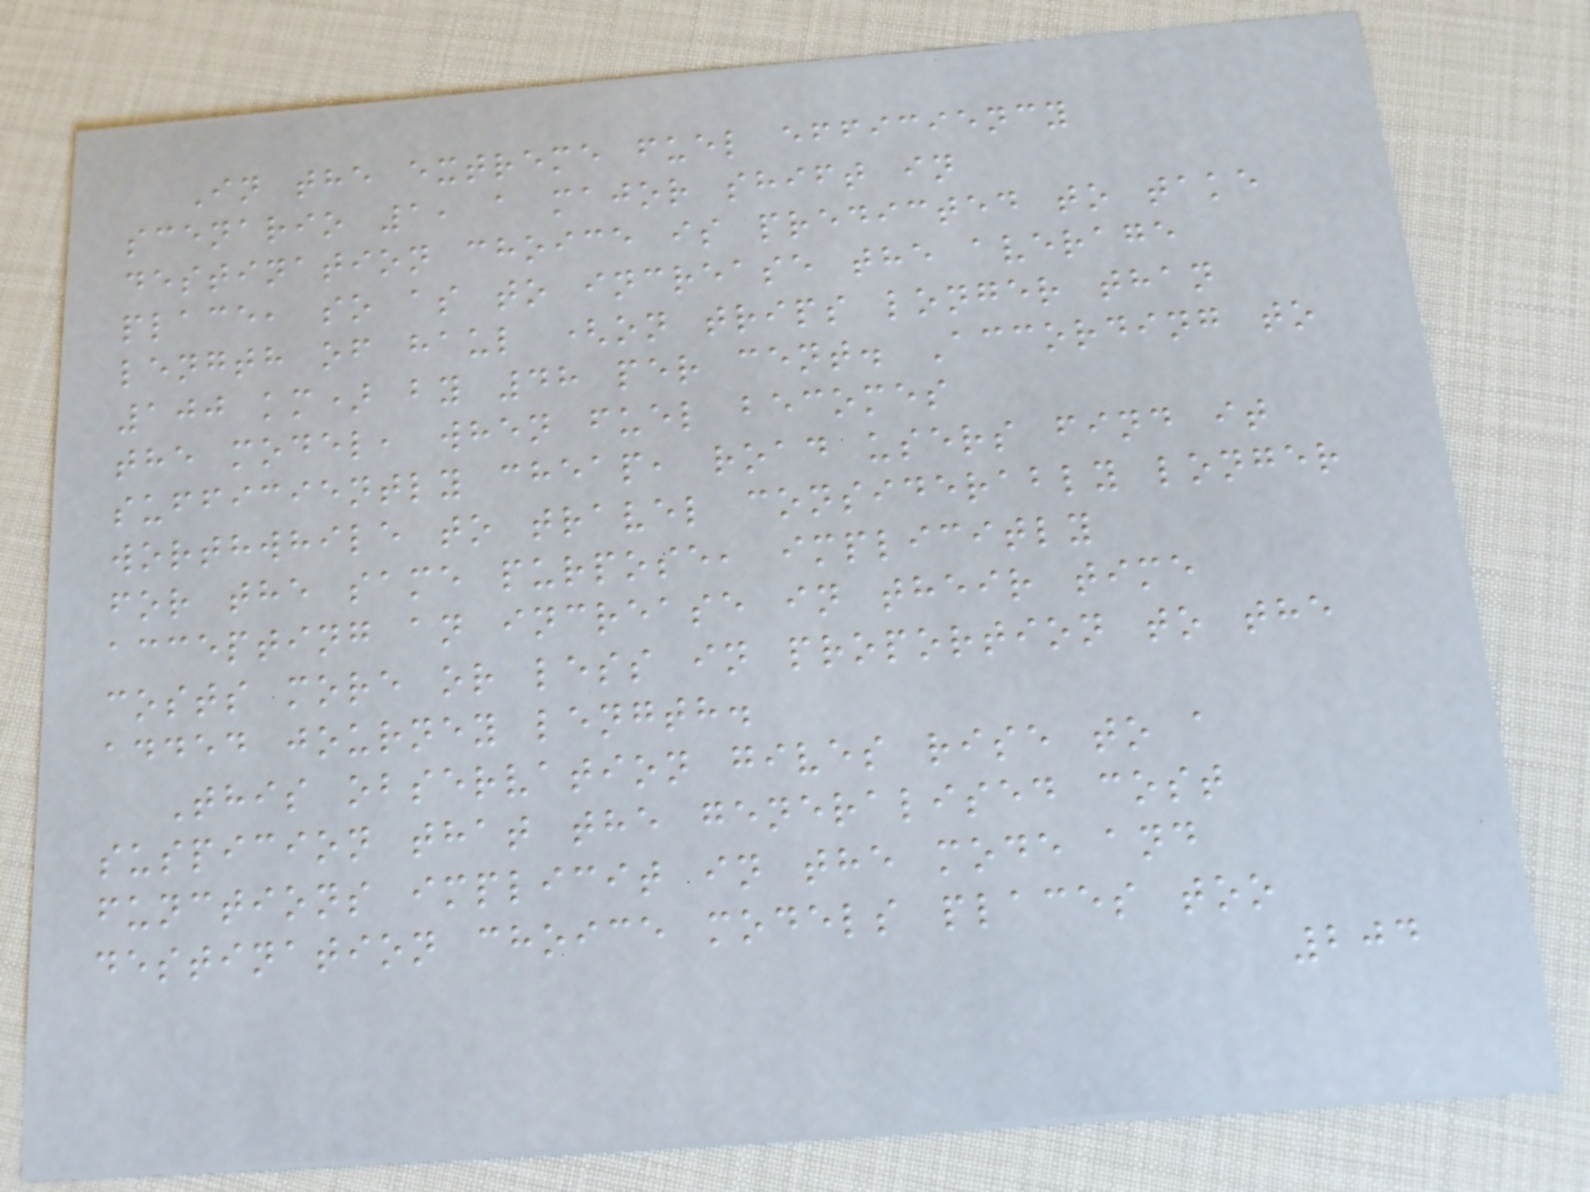In the extreme fuel efficiency
scenario 1, a major shift in
destination choice is predicted to take
place, so as to increase the average
length of haul (on trips longer than
100 km) by 48 per cent. According to
the model, when fuel becomes
sufficiently cheap, road users find it
worthwhile to travel considerably longer
for the same purpose, implicitly
accepting an increase in their time
costs more or less in proportion to the
added journey length.
This observation gives rise to a
suspicion that the generalised cost
functions implicit in the mode and
destination choice models places too
204
